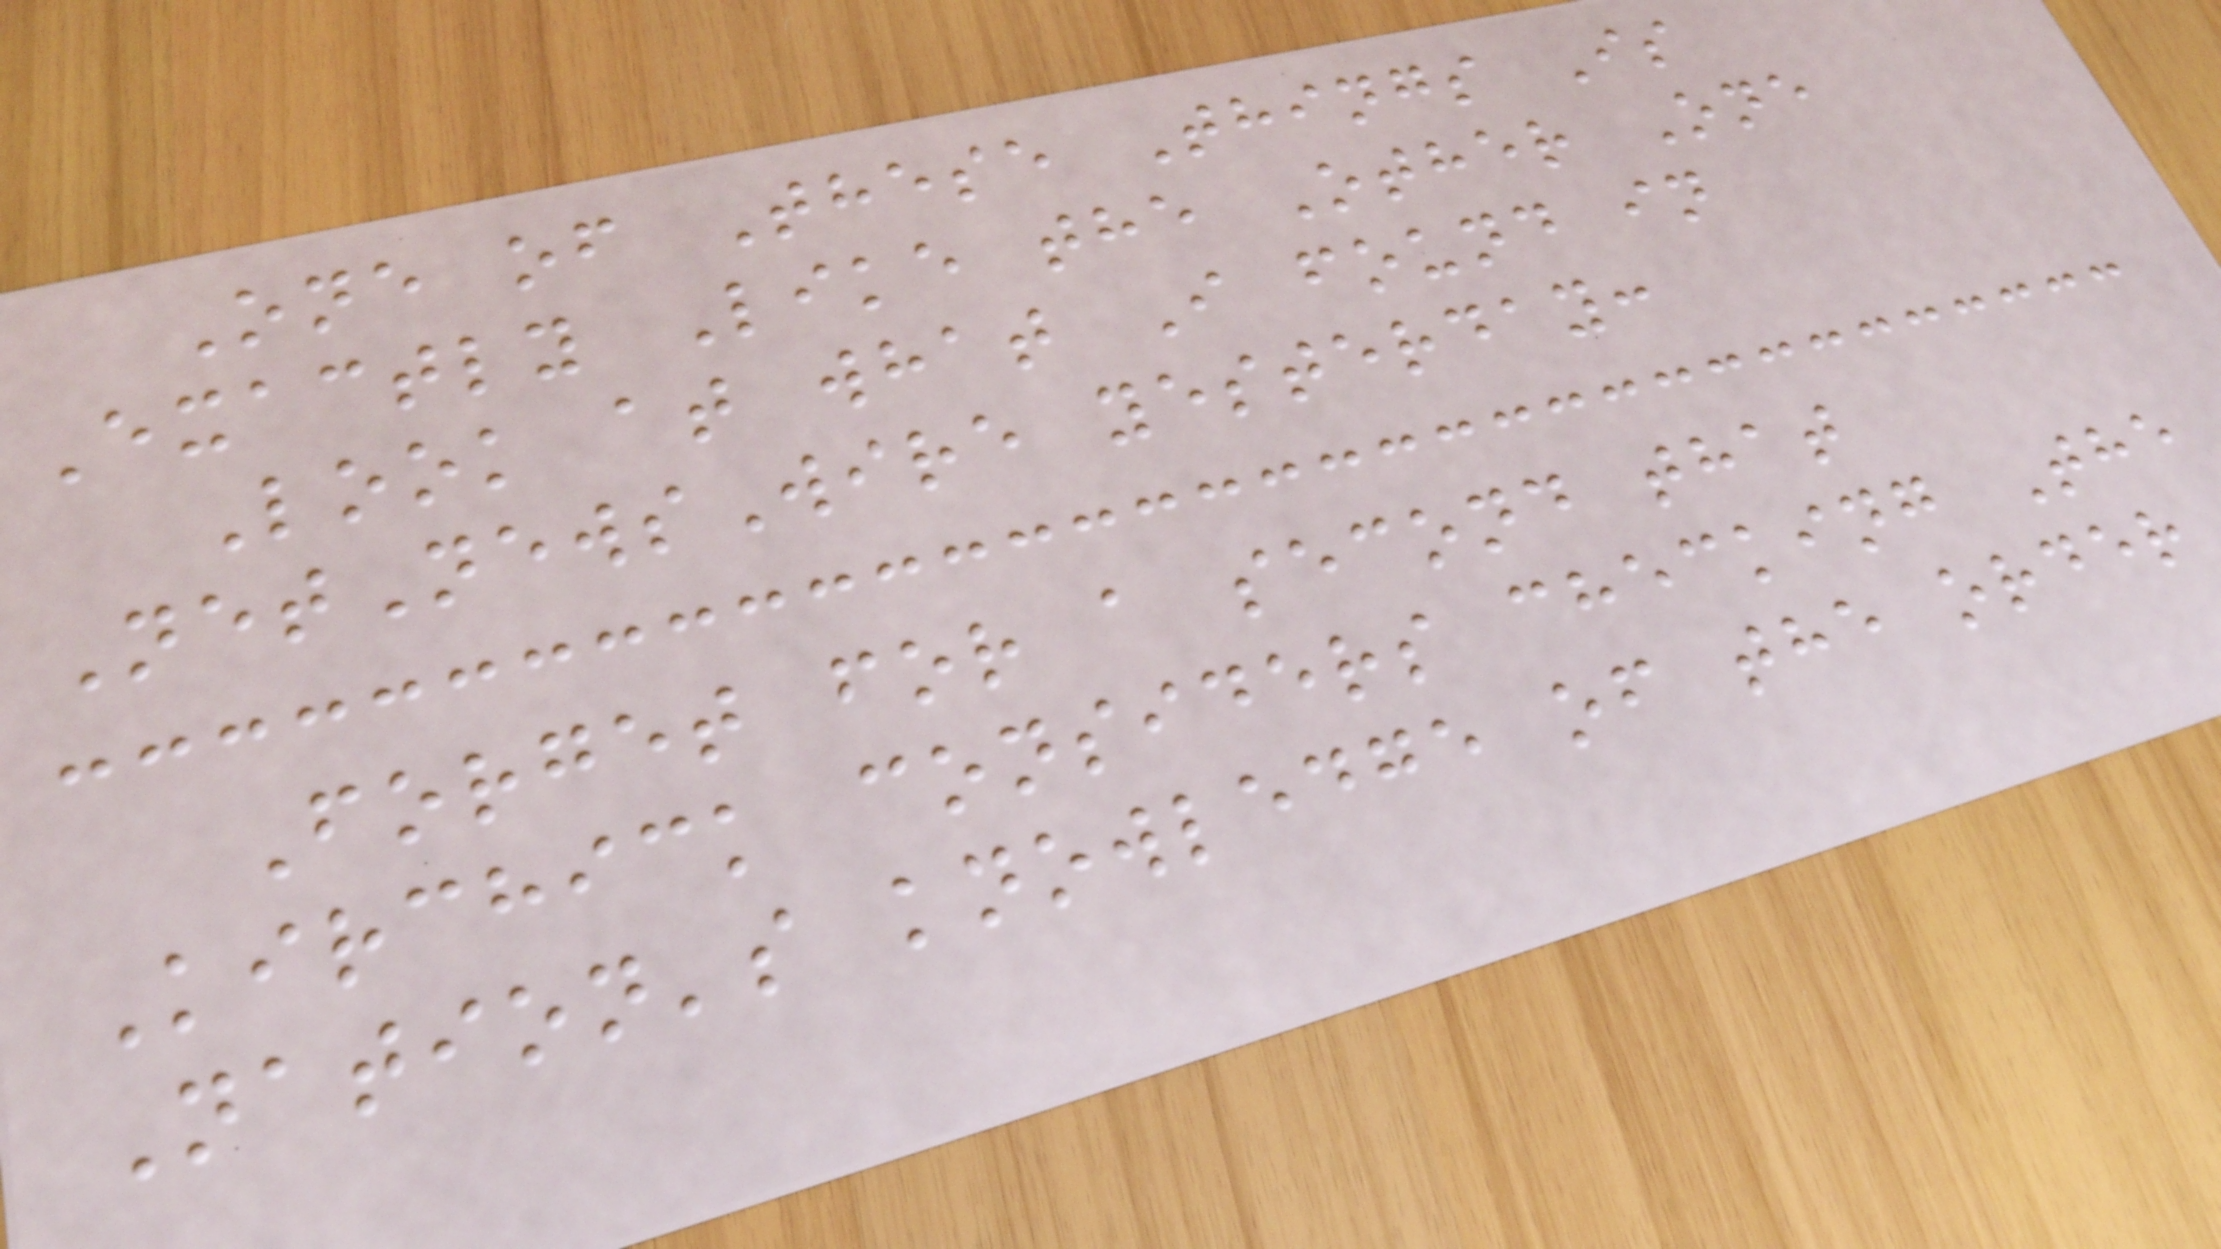One of These Things Is
Exactly Like the Other One
Look at what I found in
NetNewsWire yesterday:
Forget for a second that
Kirchick considers checking The
Nation's knowledge of the order
